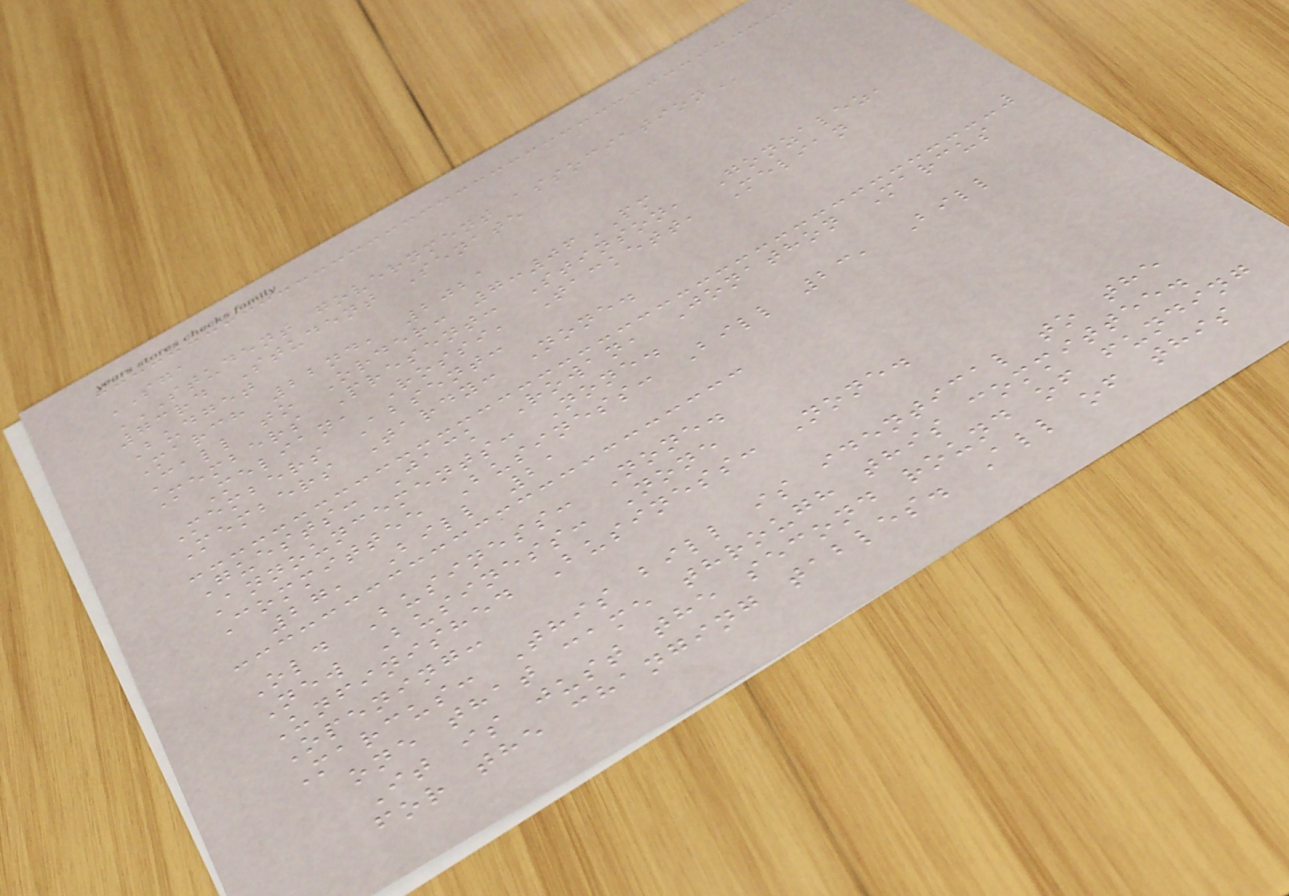SGA
STUDENT GOVERNMENT ASSOCIATION
73rd Student Senate
Budget
March 22nd, 2021
Call to Order: 7:06PM
Members Present: Stinson, Gonzalez,
Melian, Rossi, Tackett, Melian
Members Absent:
Members Tardy: None.
Guests: Jack Rowan, Jonathon Marcus
Announcements: None.
Committee Business: Bill 23, Bill
27, Bill 21
Old Business: None.
New Business: None
Unfinished Business: None.
Opening:
Marcus: This bill is identical to the
one that came through this committee.
It is just the second round of funding
for the changing tables. All of this
